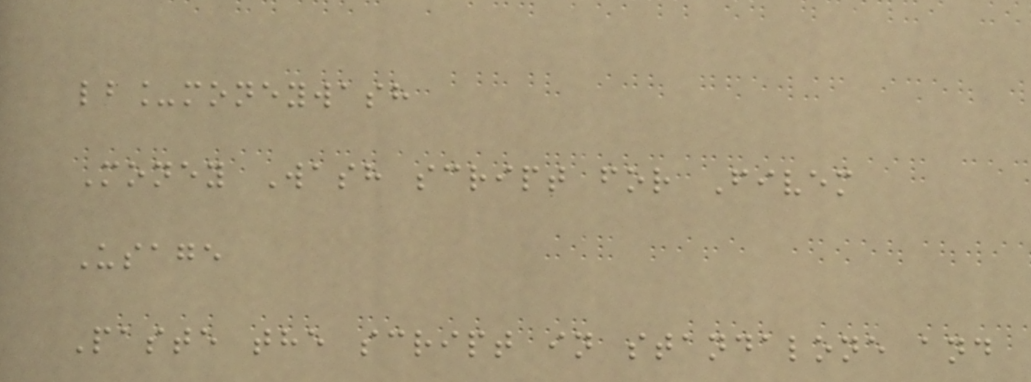lb_moneywash
Money Wash script for Fivem
Usage
Paste the script in standalone and
